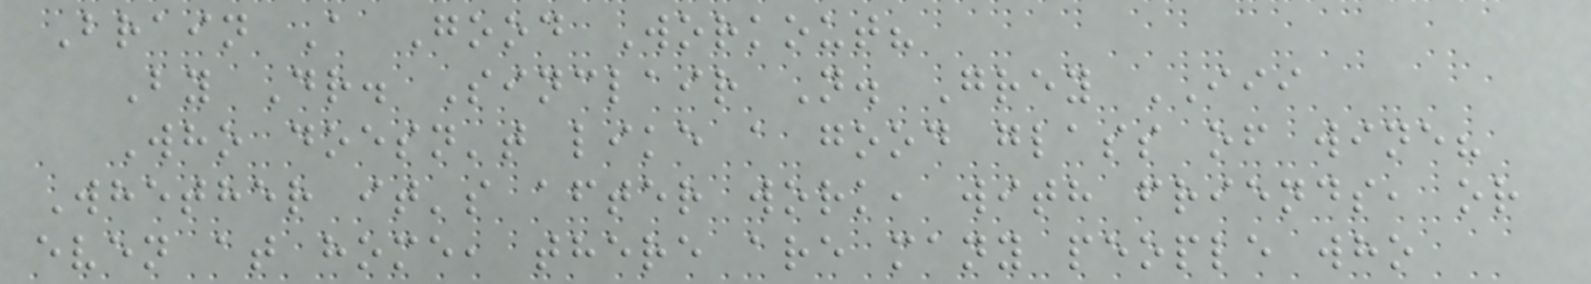Brain A Good Workout?
By Dr. Sinclair N. Grey III
Who doesn't like a good glass of wine?
Whether it's after work, with friends, or
even at home, there are many people who
